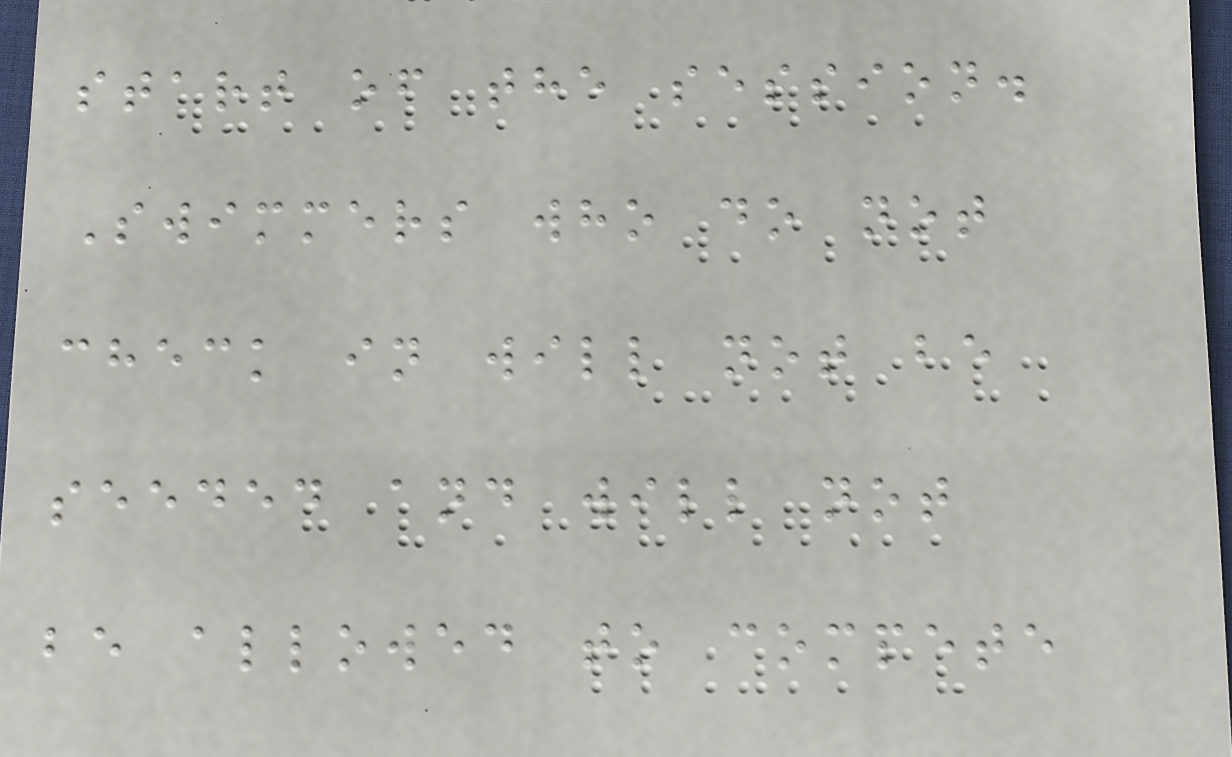start of the session.
Swimmers who do not
check in will not be
seeded and will not
be allowed to compete
